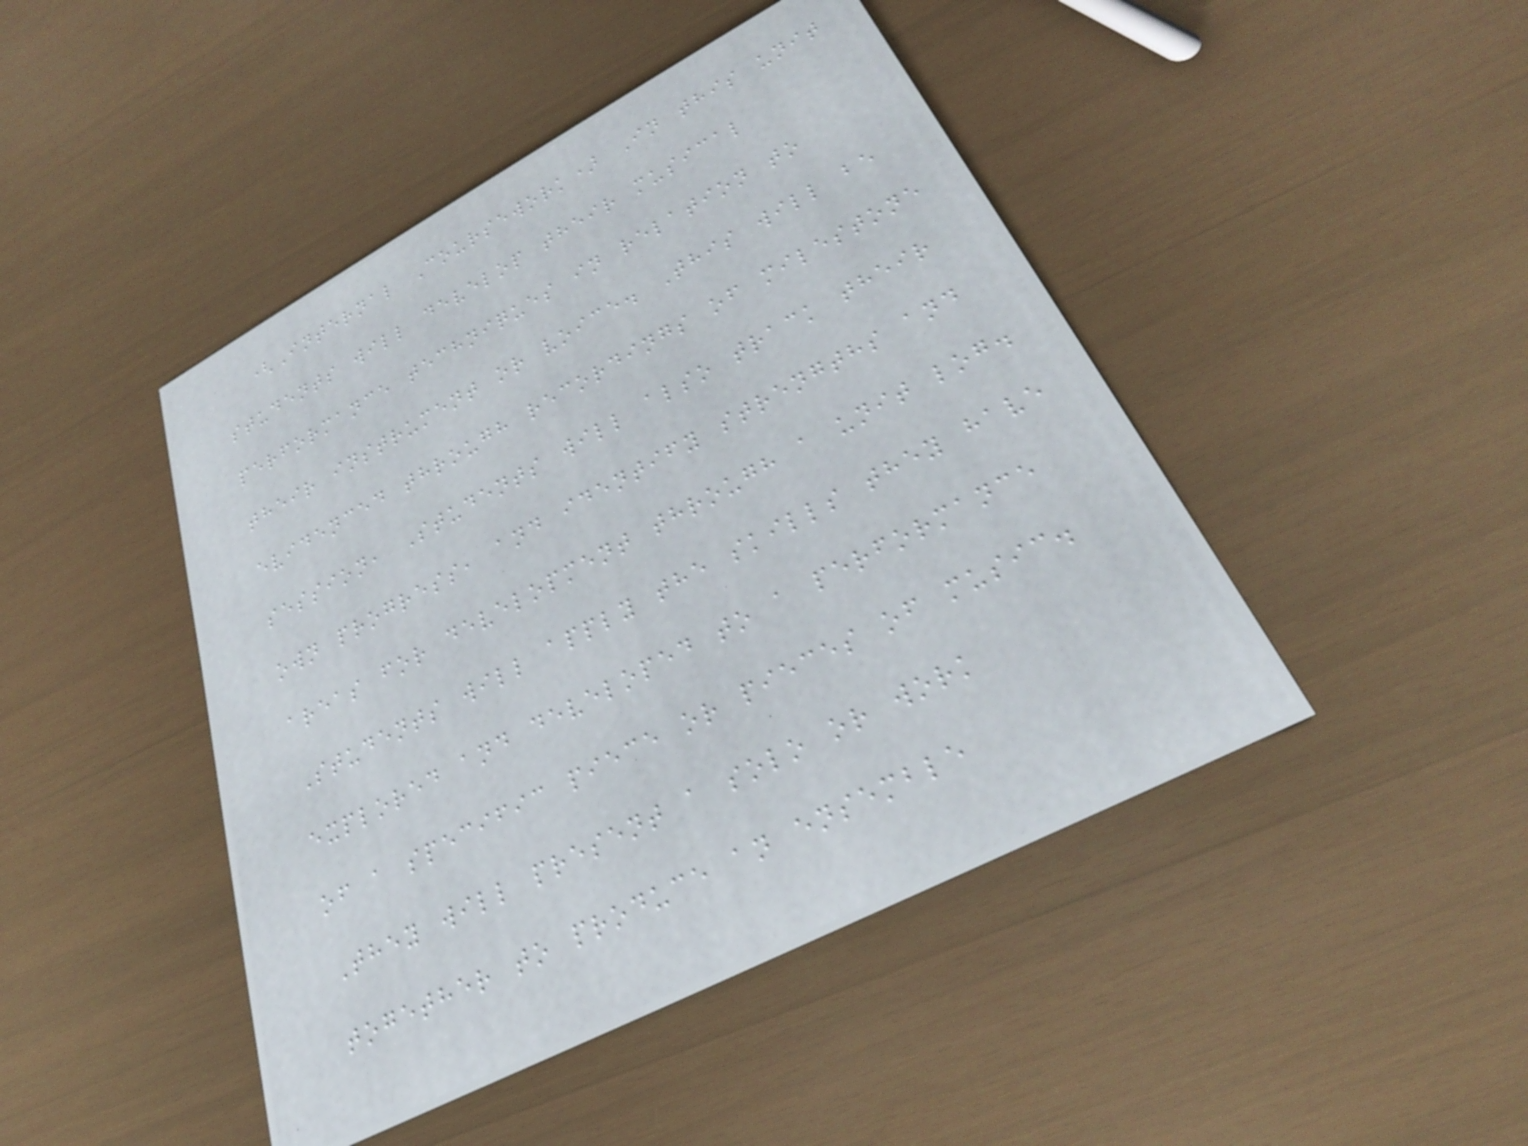(Internal Coursework) In this unit
students will develop their musical
performance techniques in relation to
their instrument or voice. This will be
evidenced through recordings of milestone
session, Students will also track their
own progress, and identify strengths and
areas for development through a unit log.
Students will apply the skills they have
explored and developed to a performance
of a specific piece or pieces of music.
They will present a solo or work
together to produce an ensemble
